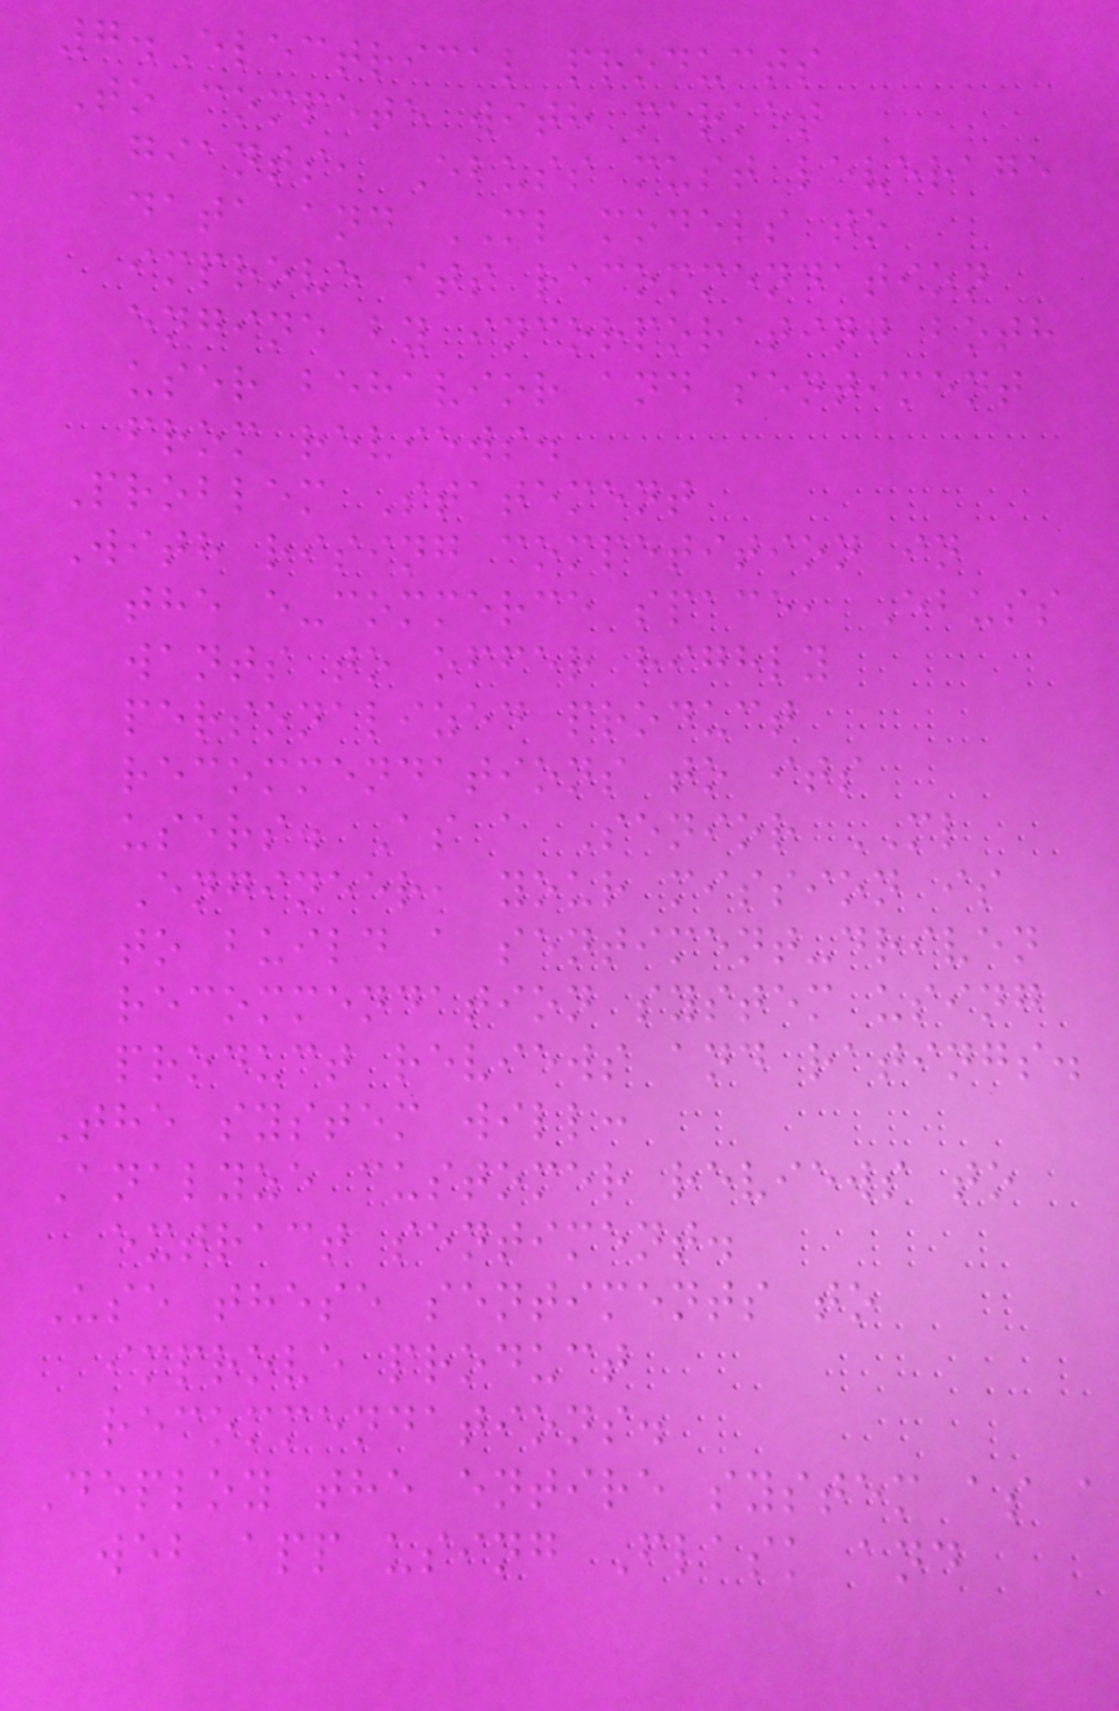7.Electrical products
To compete with market
giants, Ebuss must leverage
data and ML models to
improve its recommendation
engine by incorporating both
user behavior and sentiment
from reviews.
Problem Statement
With rising competition in
the e-commerce space, Ebuss
wants to offer highly
personalized product
recommendations to its
users. As a Senior ML
Engineer, your mission is
to build a sentiment-driven
recommendation system using
product reviews and ratings.
The system will:
Analyze customer reviews to
extract sentiment.
Use these sentiments to
improve product
recommendations.
Deploy the entire system as a
web app using Flask and
